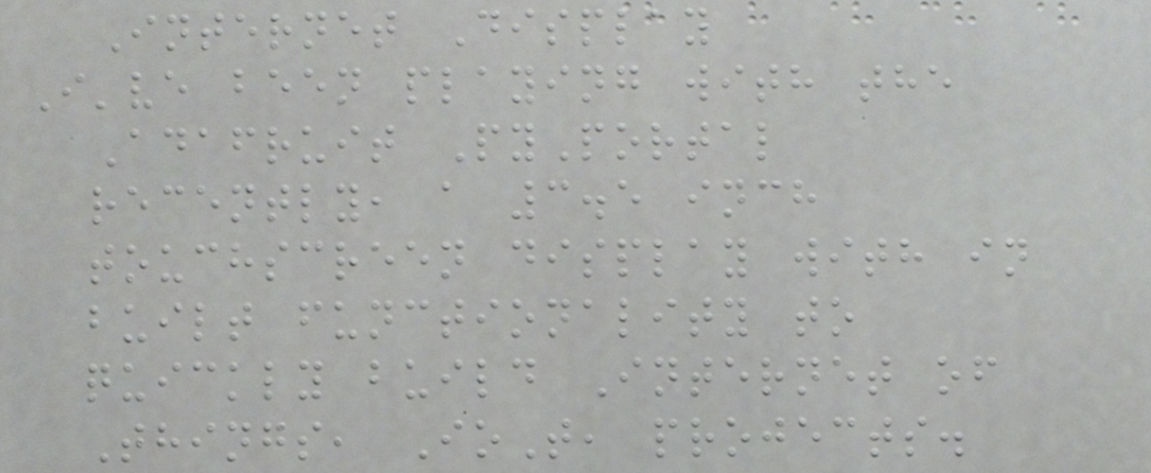Internet Display
I've been playing with the
Adafruit PyPortal
recently, a 3.5 inch
touchscreen display with in
built functionality to
quickly build Internet of
Things, IoT, projects.
